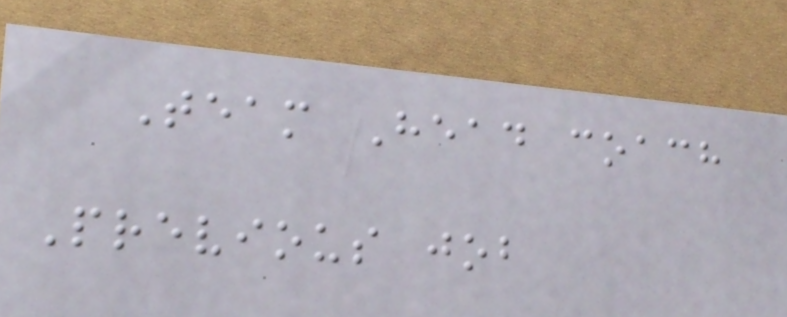Team Head coach
Previous job
